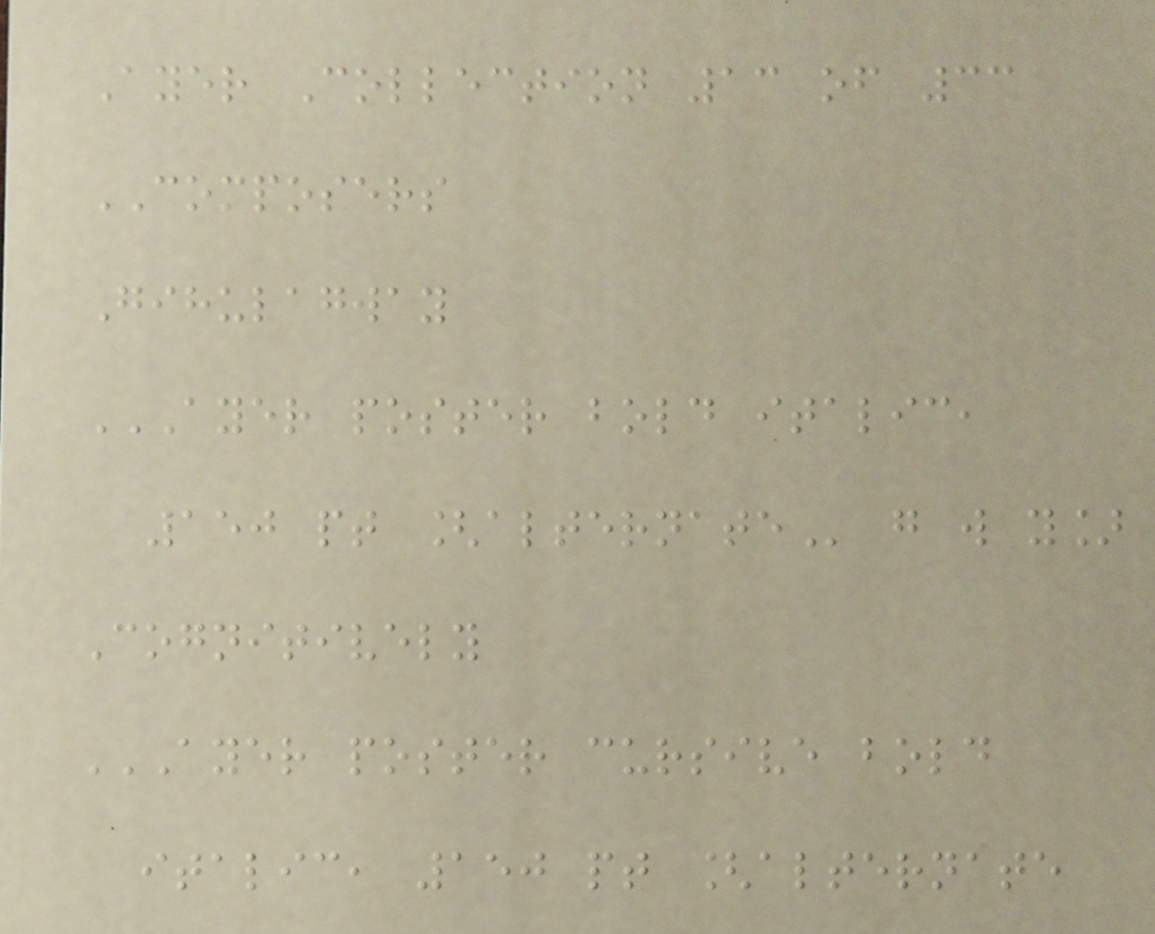Ayer Collection 13 of 33
COMPOSERS
Gihulagway
AYER POSTER BOLD ITALIC,
150 PT [ALTERNATE g w y]
Cognitively
AYER POSTER CURSIVE BOLD
ITALIC, 150 PT [ALTERNATE
